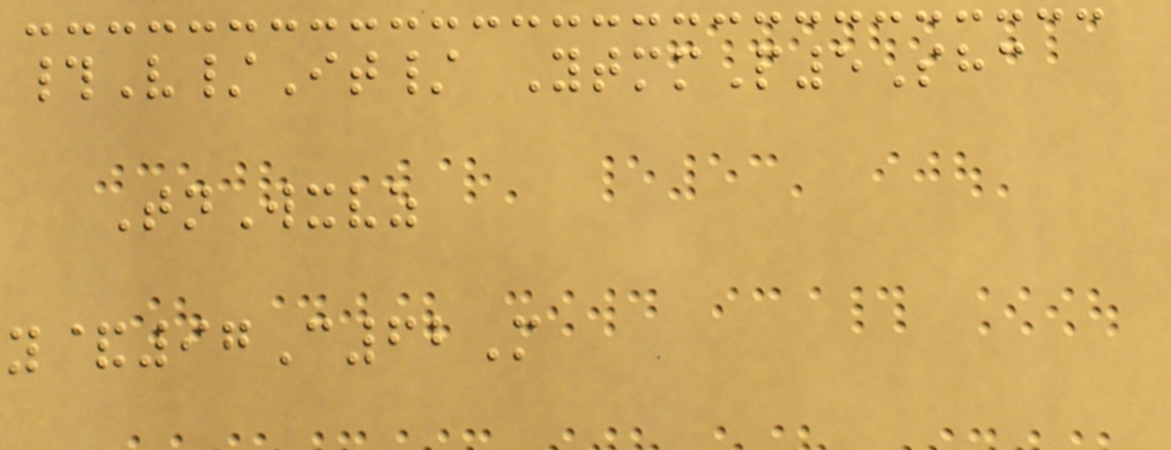#V/It/ YtmmP5Shc
TnWxvz
y&97C62M
